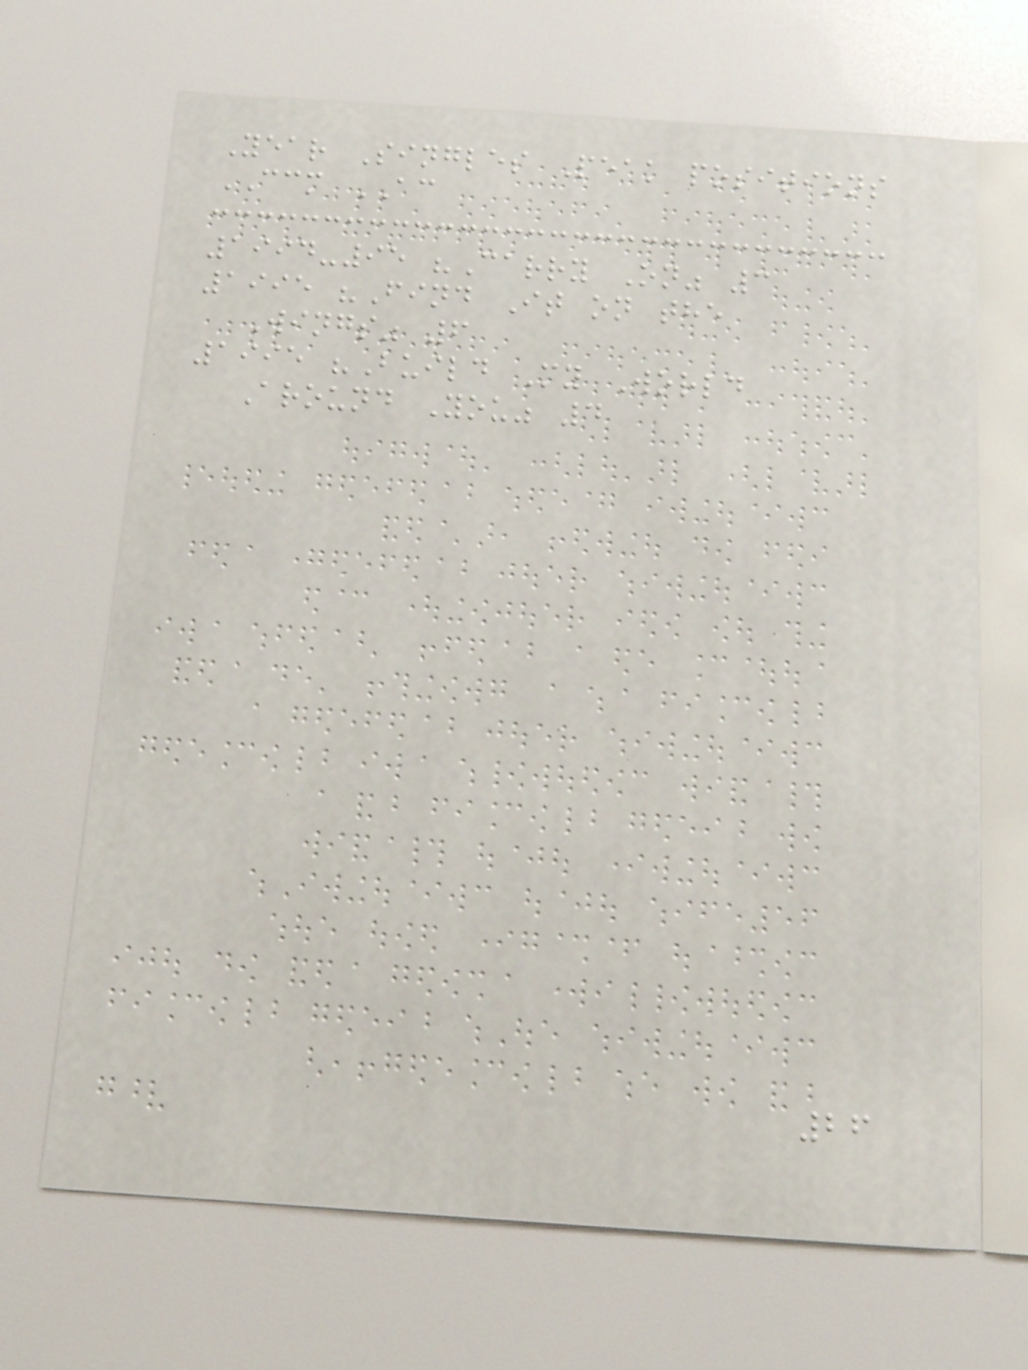Year Singles Peak positions
CCM AC
1994-95 "Carry On" 3
1995 "Find It on the
Wings" 6
1995 "Build My World
Around You" 4
26
